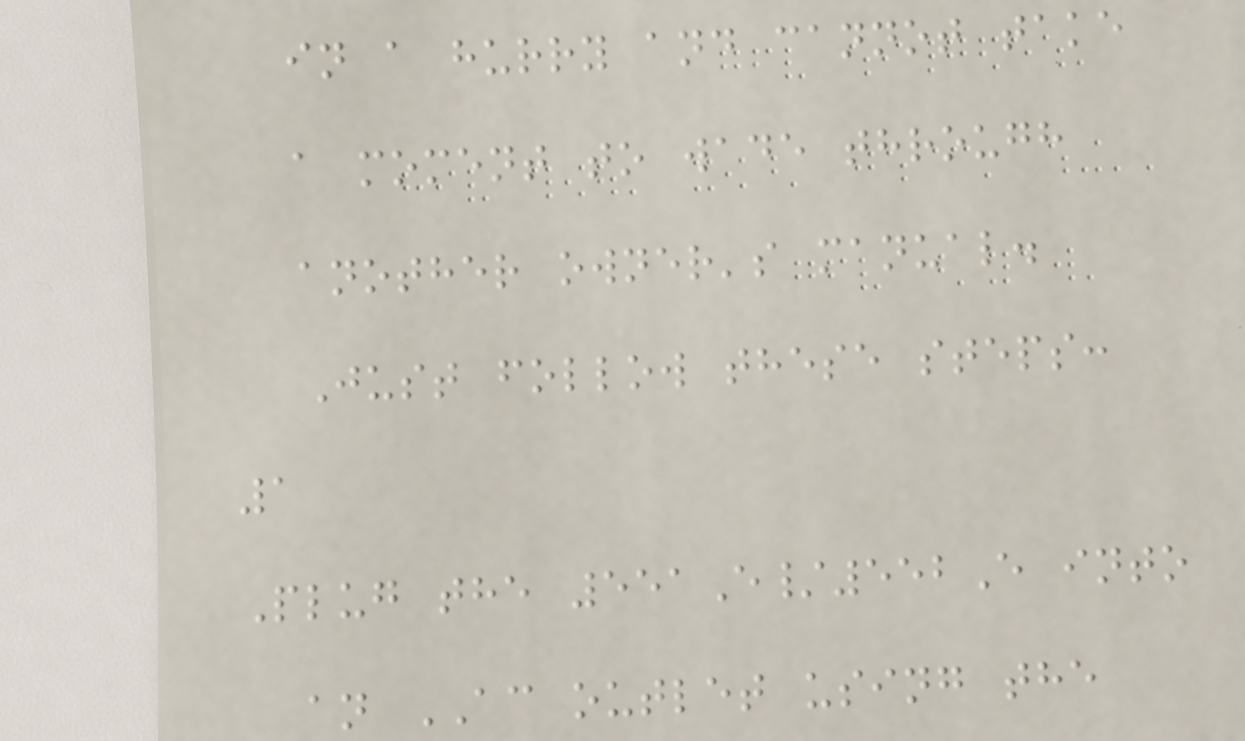in a hurry and cannot take
a moment to wade through
another owner's manual.
Just follow these steps:
1
Plug the 551E/552E into
an AC outlet using the
